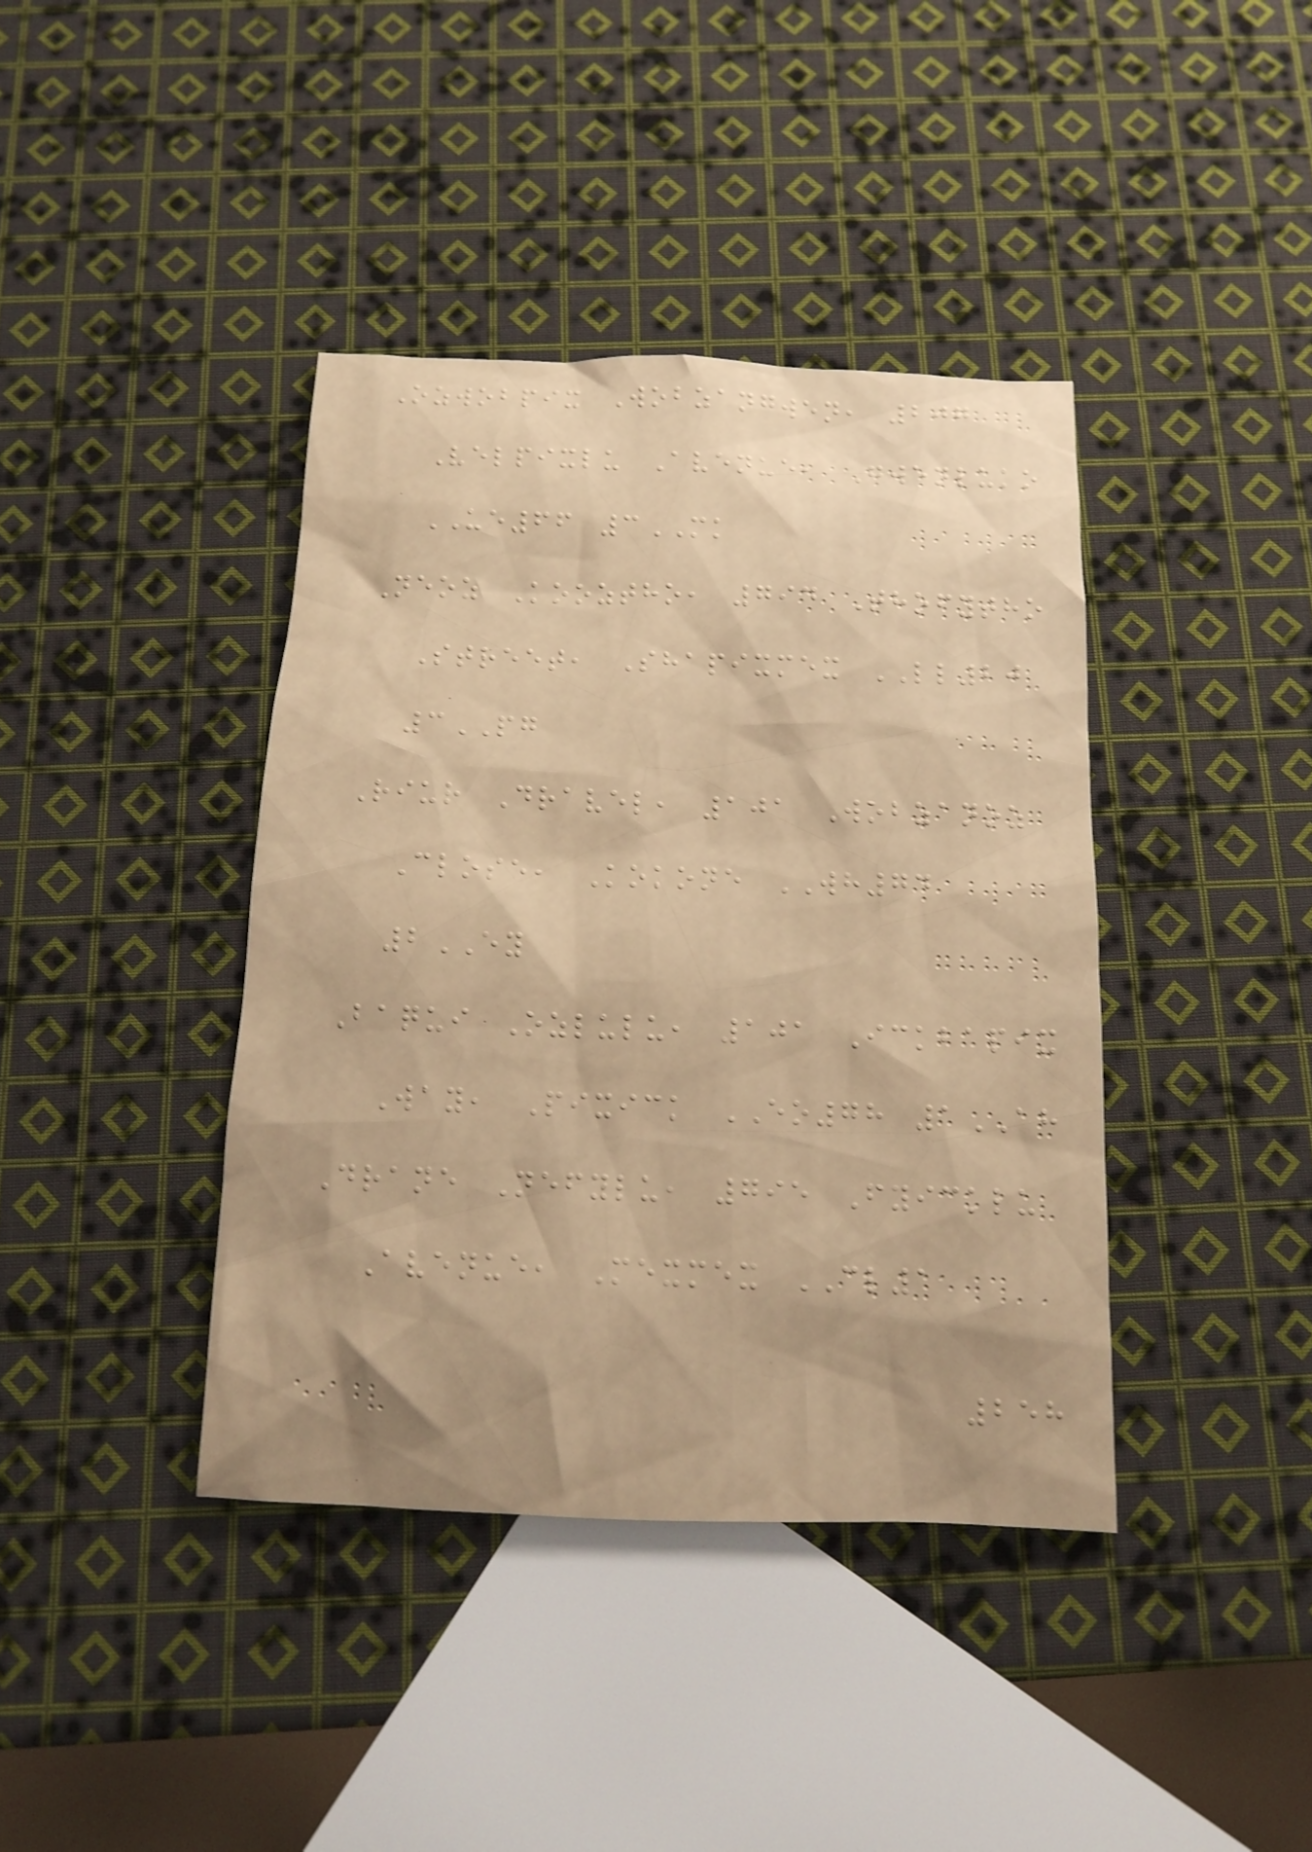Ozwobpix Wobzangwen, 207
Velpixlu Avenue, Gwenluko
UE66 3MK
Neoz Kooztho, 794 Thofytho
Street, Shapixmex LL20
3PG
Riur Dravel, 101 Wobzanoz
Close, Kokone WH74
2EY
Baqui Ozlulu, 101 Ickbapix
Way, Pixick EO78 1AH
Drane Nefylu, 795 Fyicklu
Avenue, Mexmex CL1
258
